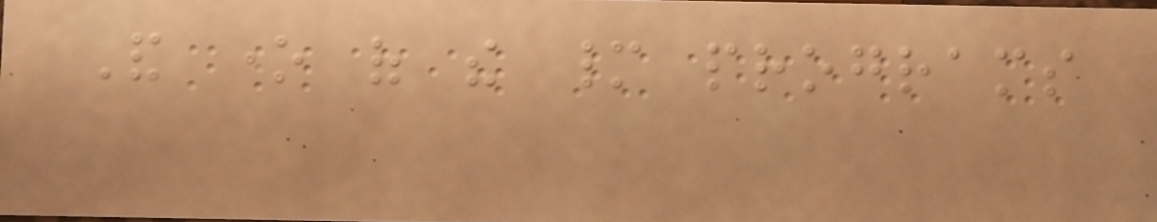And one of the many programs
